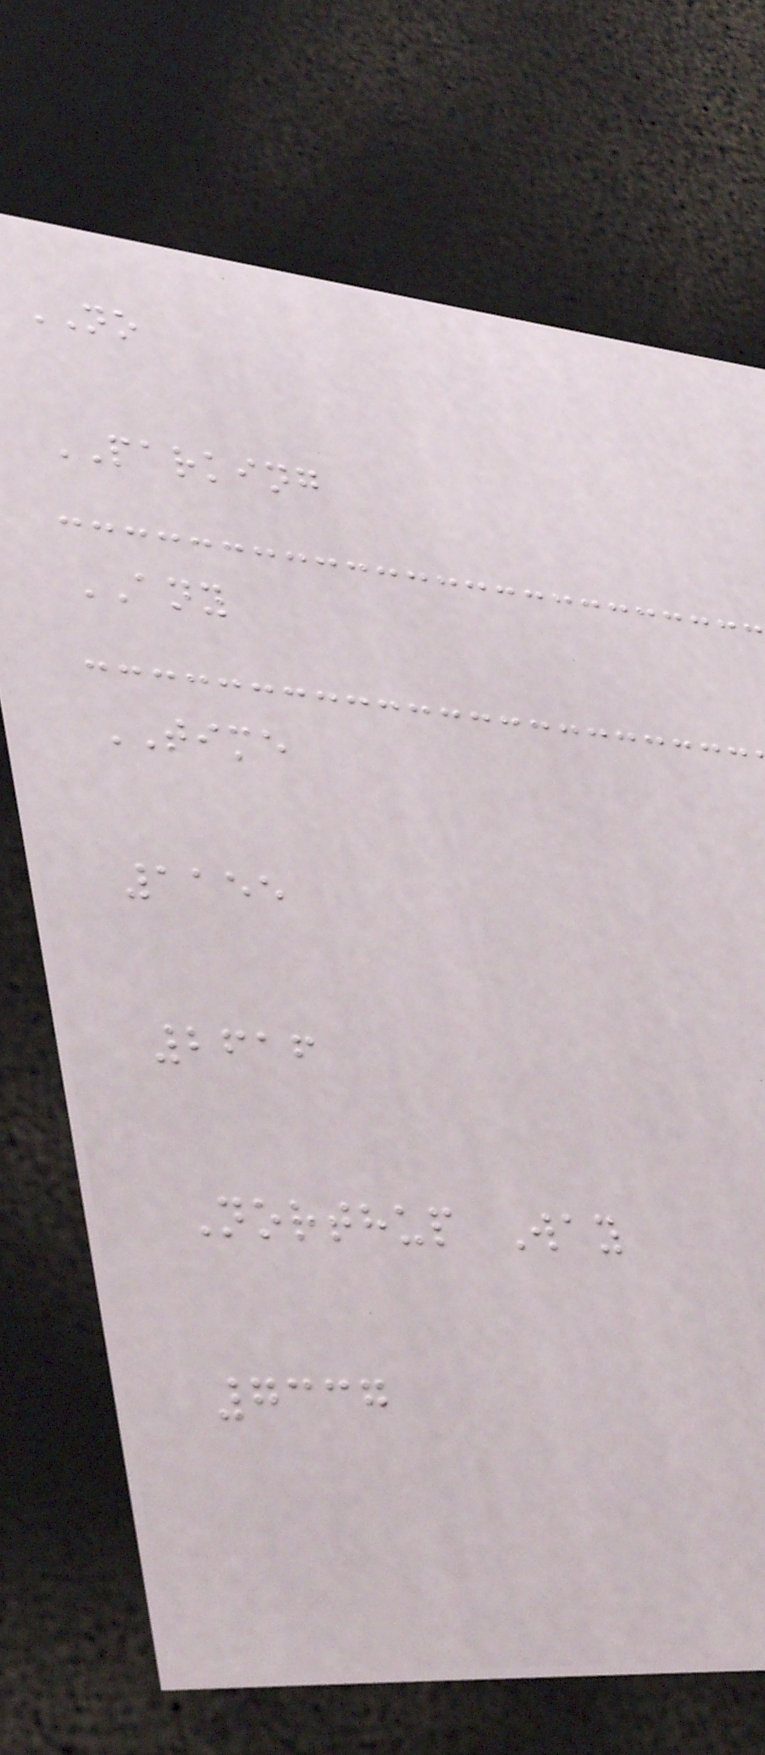NO
PARKING
ANY
TIME
1155
2616
Northup Way
7337
